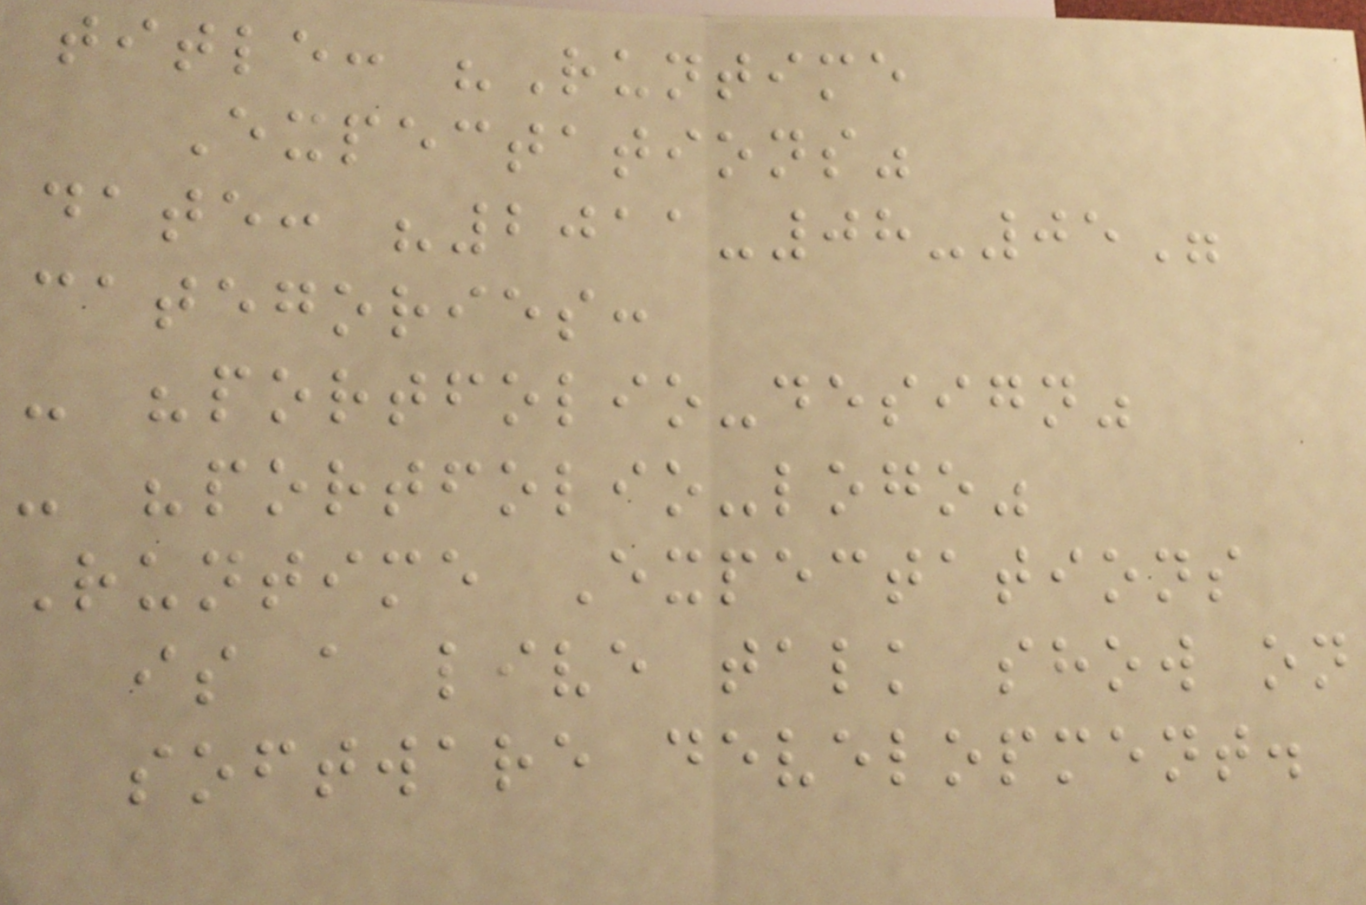title: "Runtime
Expectations"
date: "2011-08-05"
categories:
- "portfolio-design"
- "portfolio-logo"
Runtime Expectations
is a live talk show on
software development.
